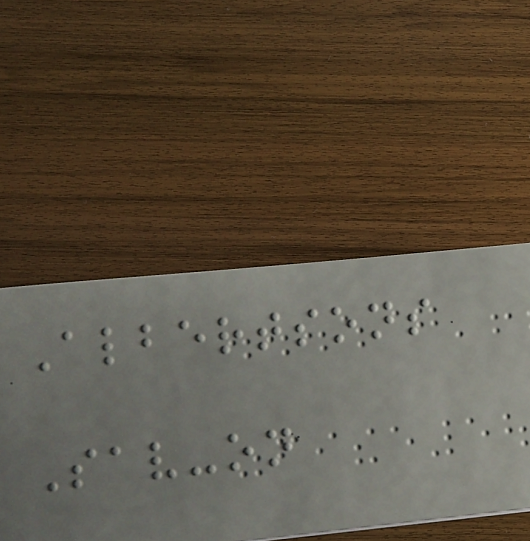Albertsons
Sav-on
